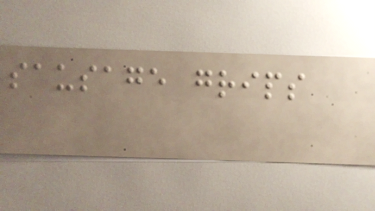sausage grips
